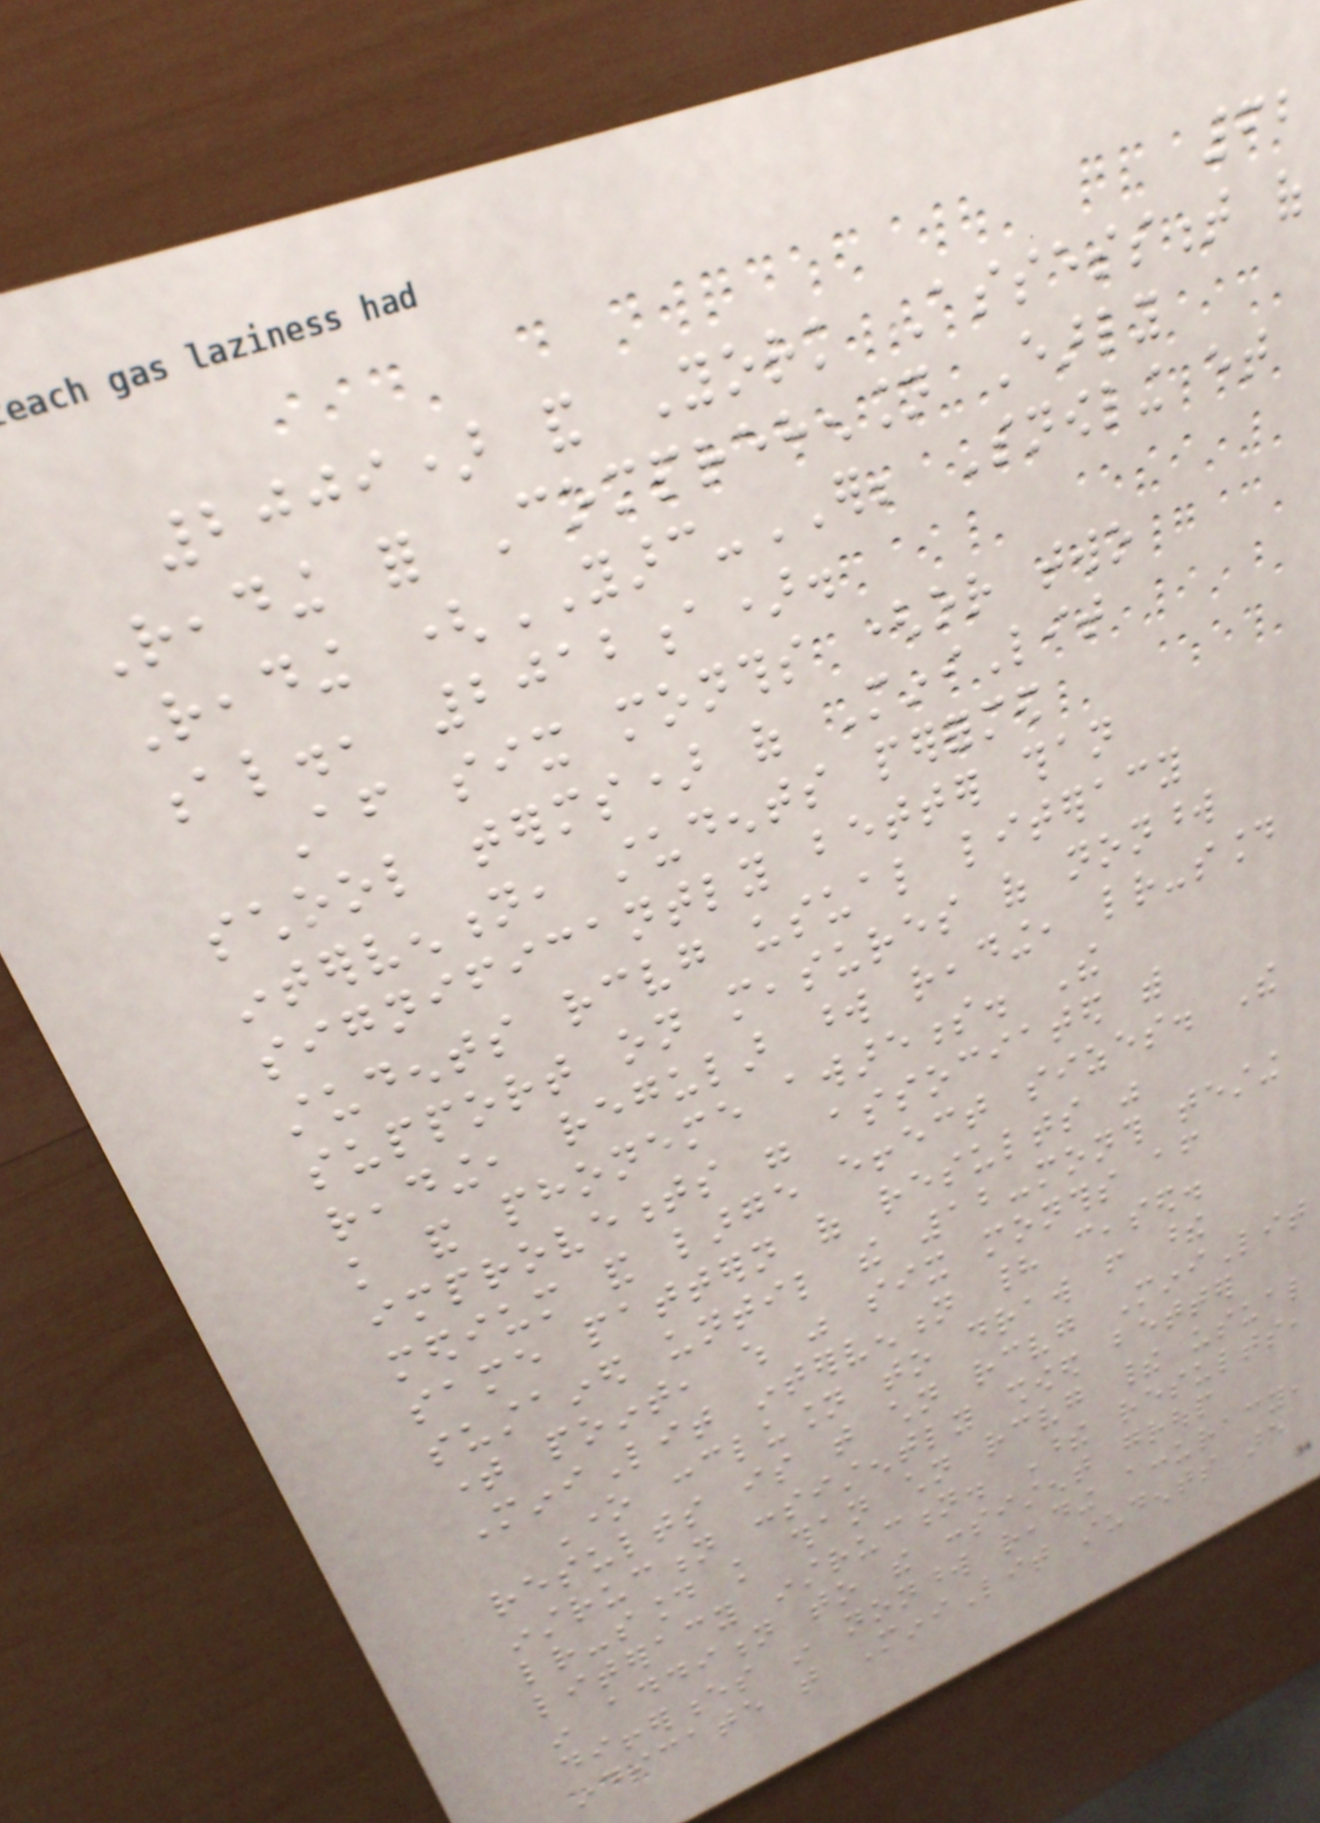62
2009) and York Assessment of
Reading for Comprehension Early
Reading (YARC-ER; Snowling et
al., 2012a).
After six months (or two
school terms) of MiniLit
intervention, students performed
significantly better than
students receiving usual literacy
support on measures of nonword
reading, regular word reading, letter-sound
knowledge and phoneme awareness. The
improvements were associated with
medium and large effect sizes. The
same pattern of results was
sustained until the 12-month testing
time point, which was six months after
MiniLit intervention had ceased.
One conclusion to draw from these
results is that children receiving MiniLit
instruction consistently showed better
letter-sound knowledge than children receiving their usual
literacy instruction. These results,
in addition to the consistent group
differences in nonword reading accuracy,
indicate that MiniLit students are
